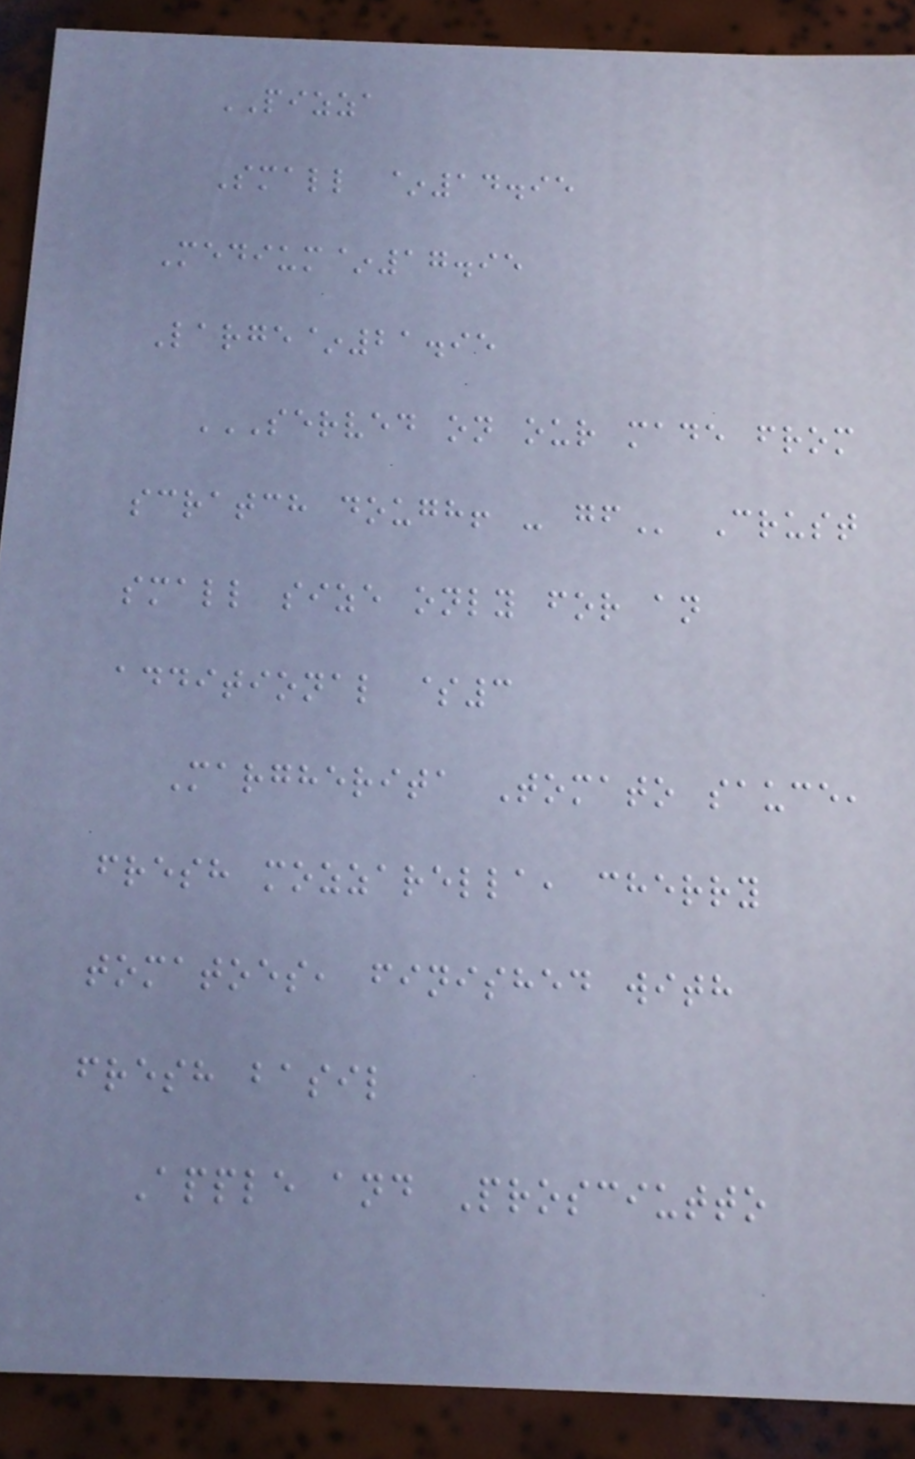PIZZA
Small ~14.95
Medium~17.95
Large~21.95
SERVED ON OUR MADE FROM
SCRATCH DOUGH! - GF Crust
small size only for an
additional $3
Margherita Tomato sauce,
fresh mozzarella, cherry
tomatoes, finished with
fresh basil
Apple and Prosciutto
